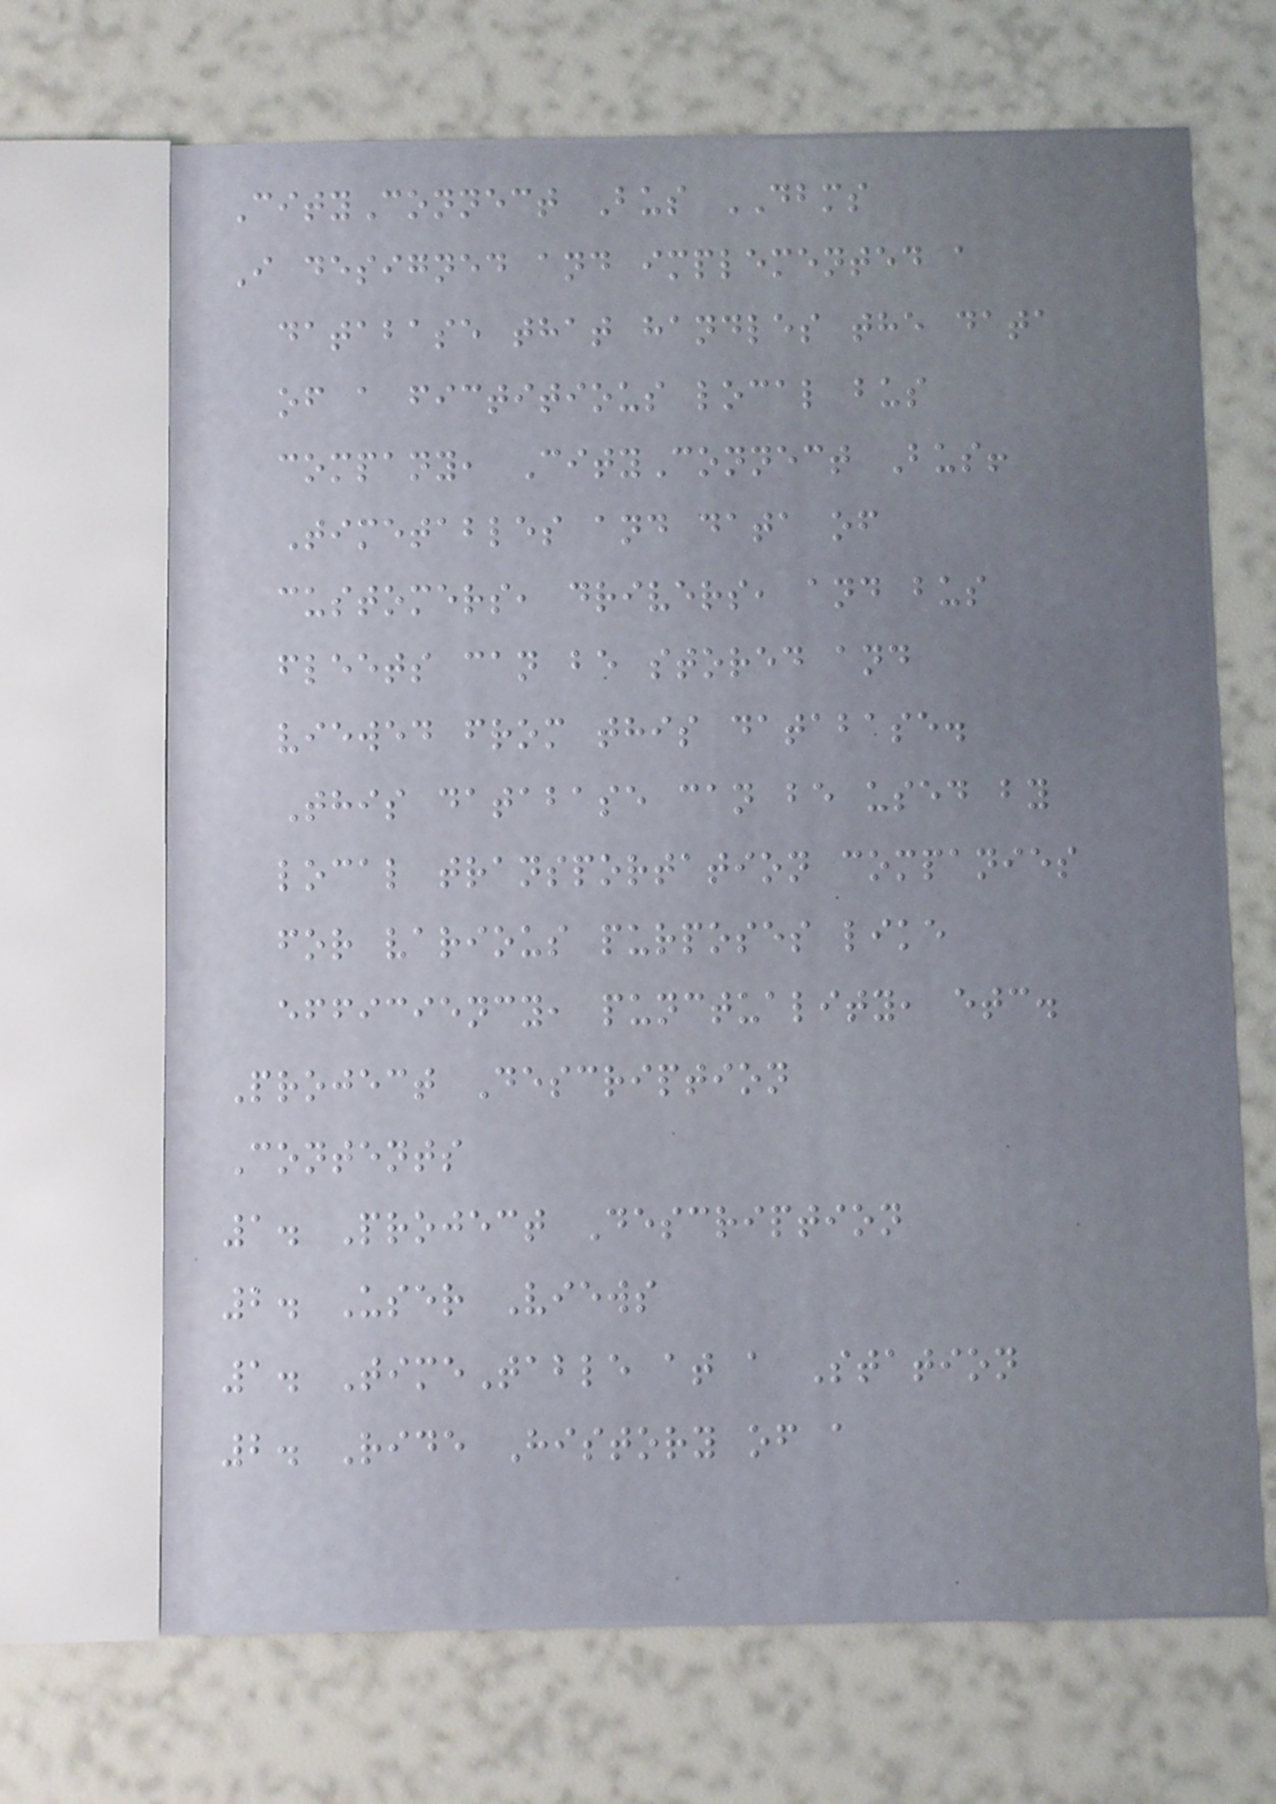CityConnect Bus DBMS
I designed and implemented a
database that handles the data
of a fictitious local bus
company, CityConnect Bus!
Timetables and data of
customers, drivers, and bus
fleets can be stored and
viewed from this database.
This database can be used by
local transportation companies
for various purposes like
efficiency, punctuality, etc.
Project Description
Contents
1. Project Description
2. User Views
1. TimeTable at a Station
2. Ride History of a
